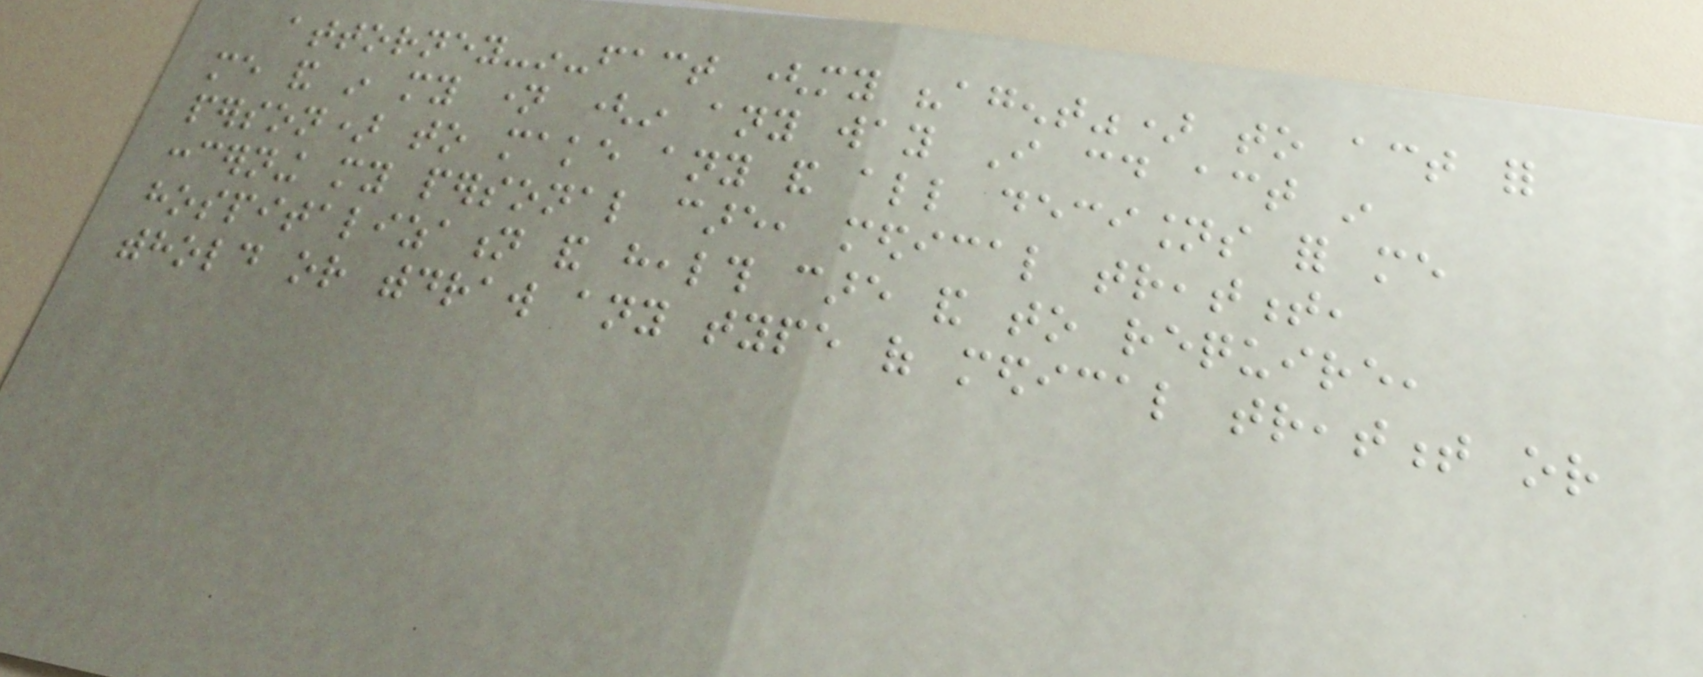attorney-in-fact (my "agent") to act for
me and in my name (in any way I could act in
person) to make any and all decisions for me
concerning my personal care, medical treatment,
hospitalization and health care and to require,
withhold or withdraw any type of medical treatment or
